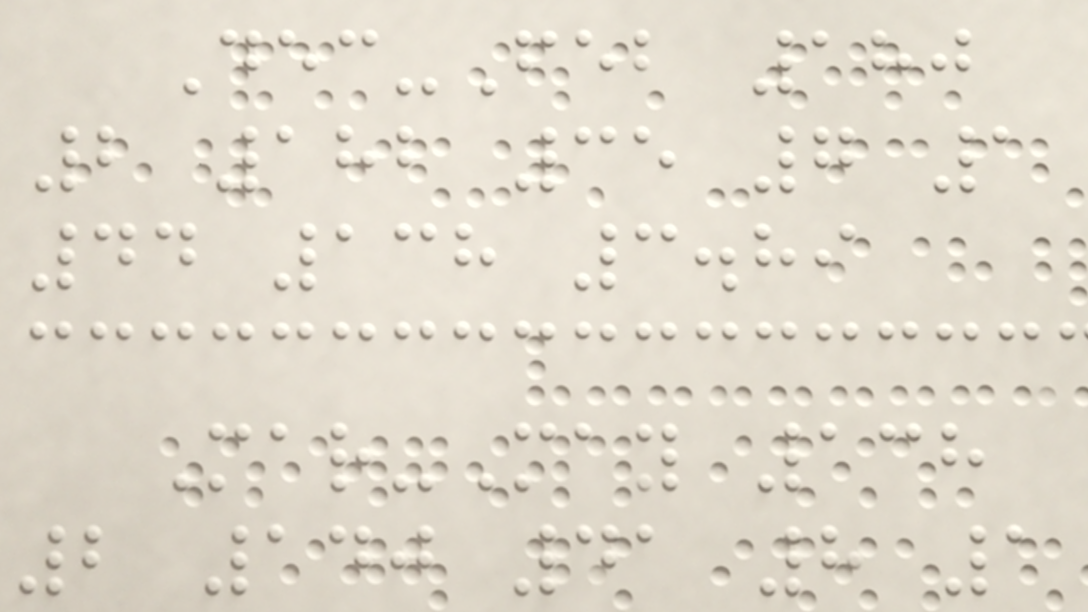Dec-Feb 180
2 182 35 7 1
44 138 3.89
Mar-May 138
2 140 41 8 1
